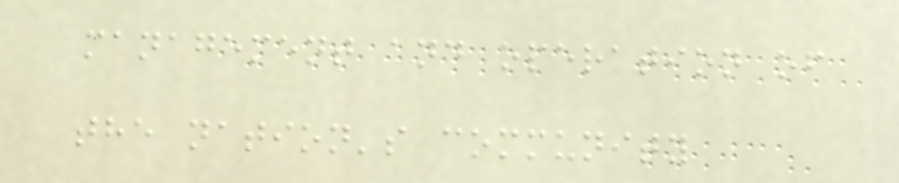management and operation of
the nation's community
